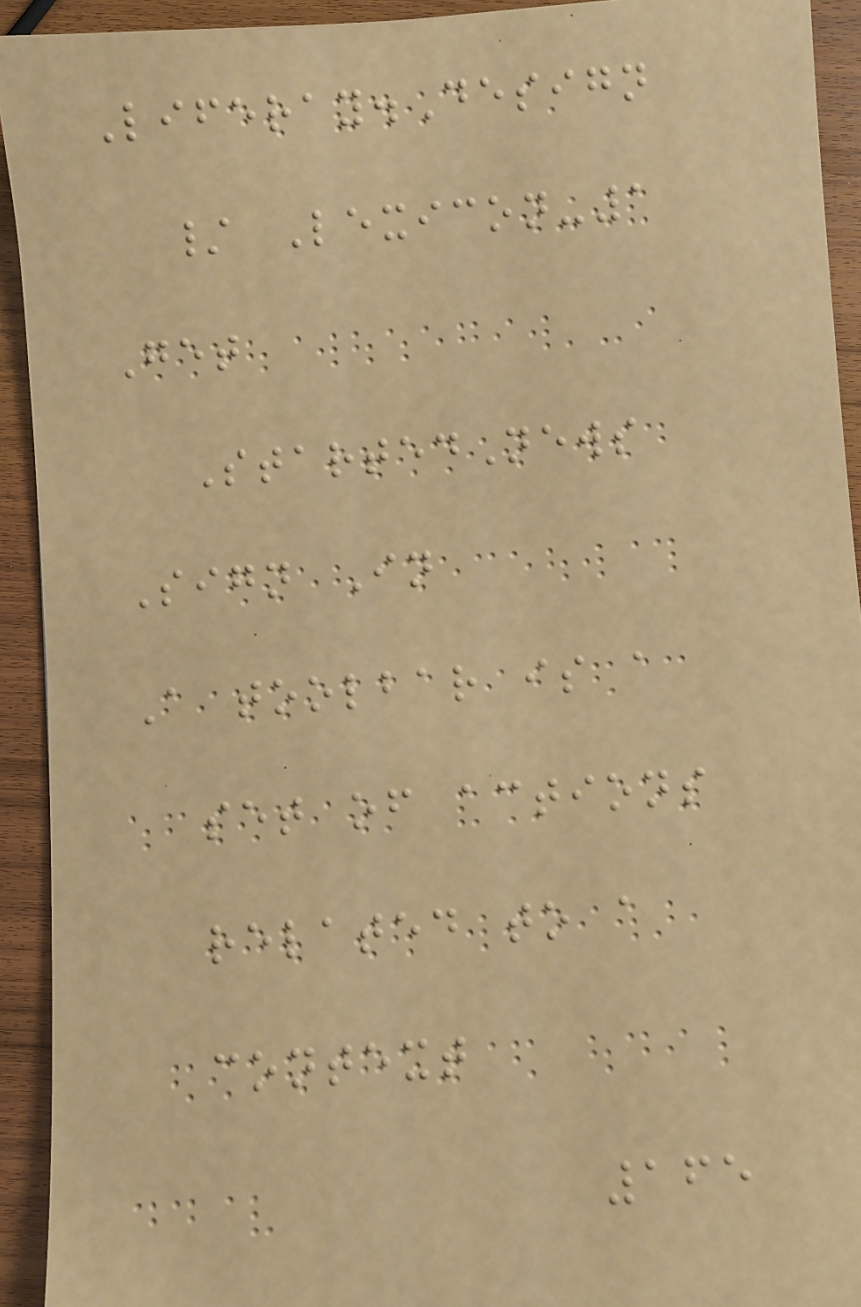Liferay.Design
/ Lexicon-1
Get
StartedNews
Sign In
A toolbar is a
set of actions
related to a
context
165
